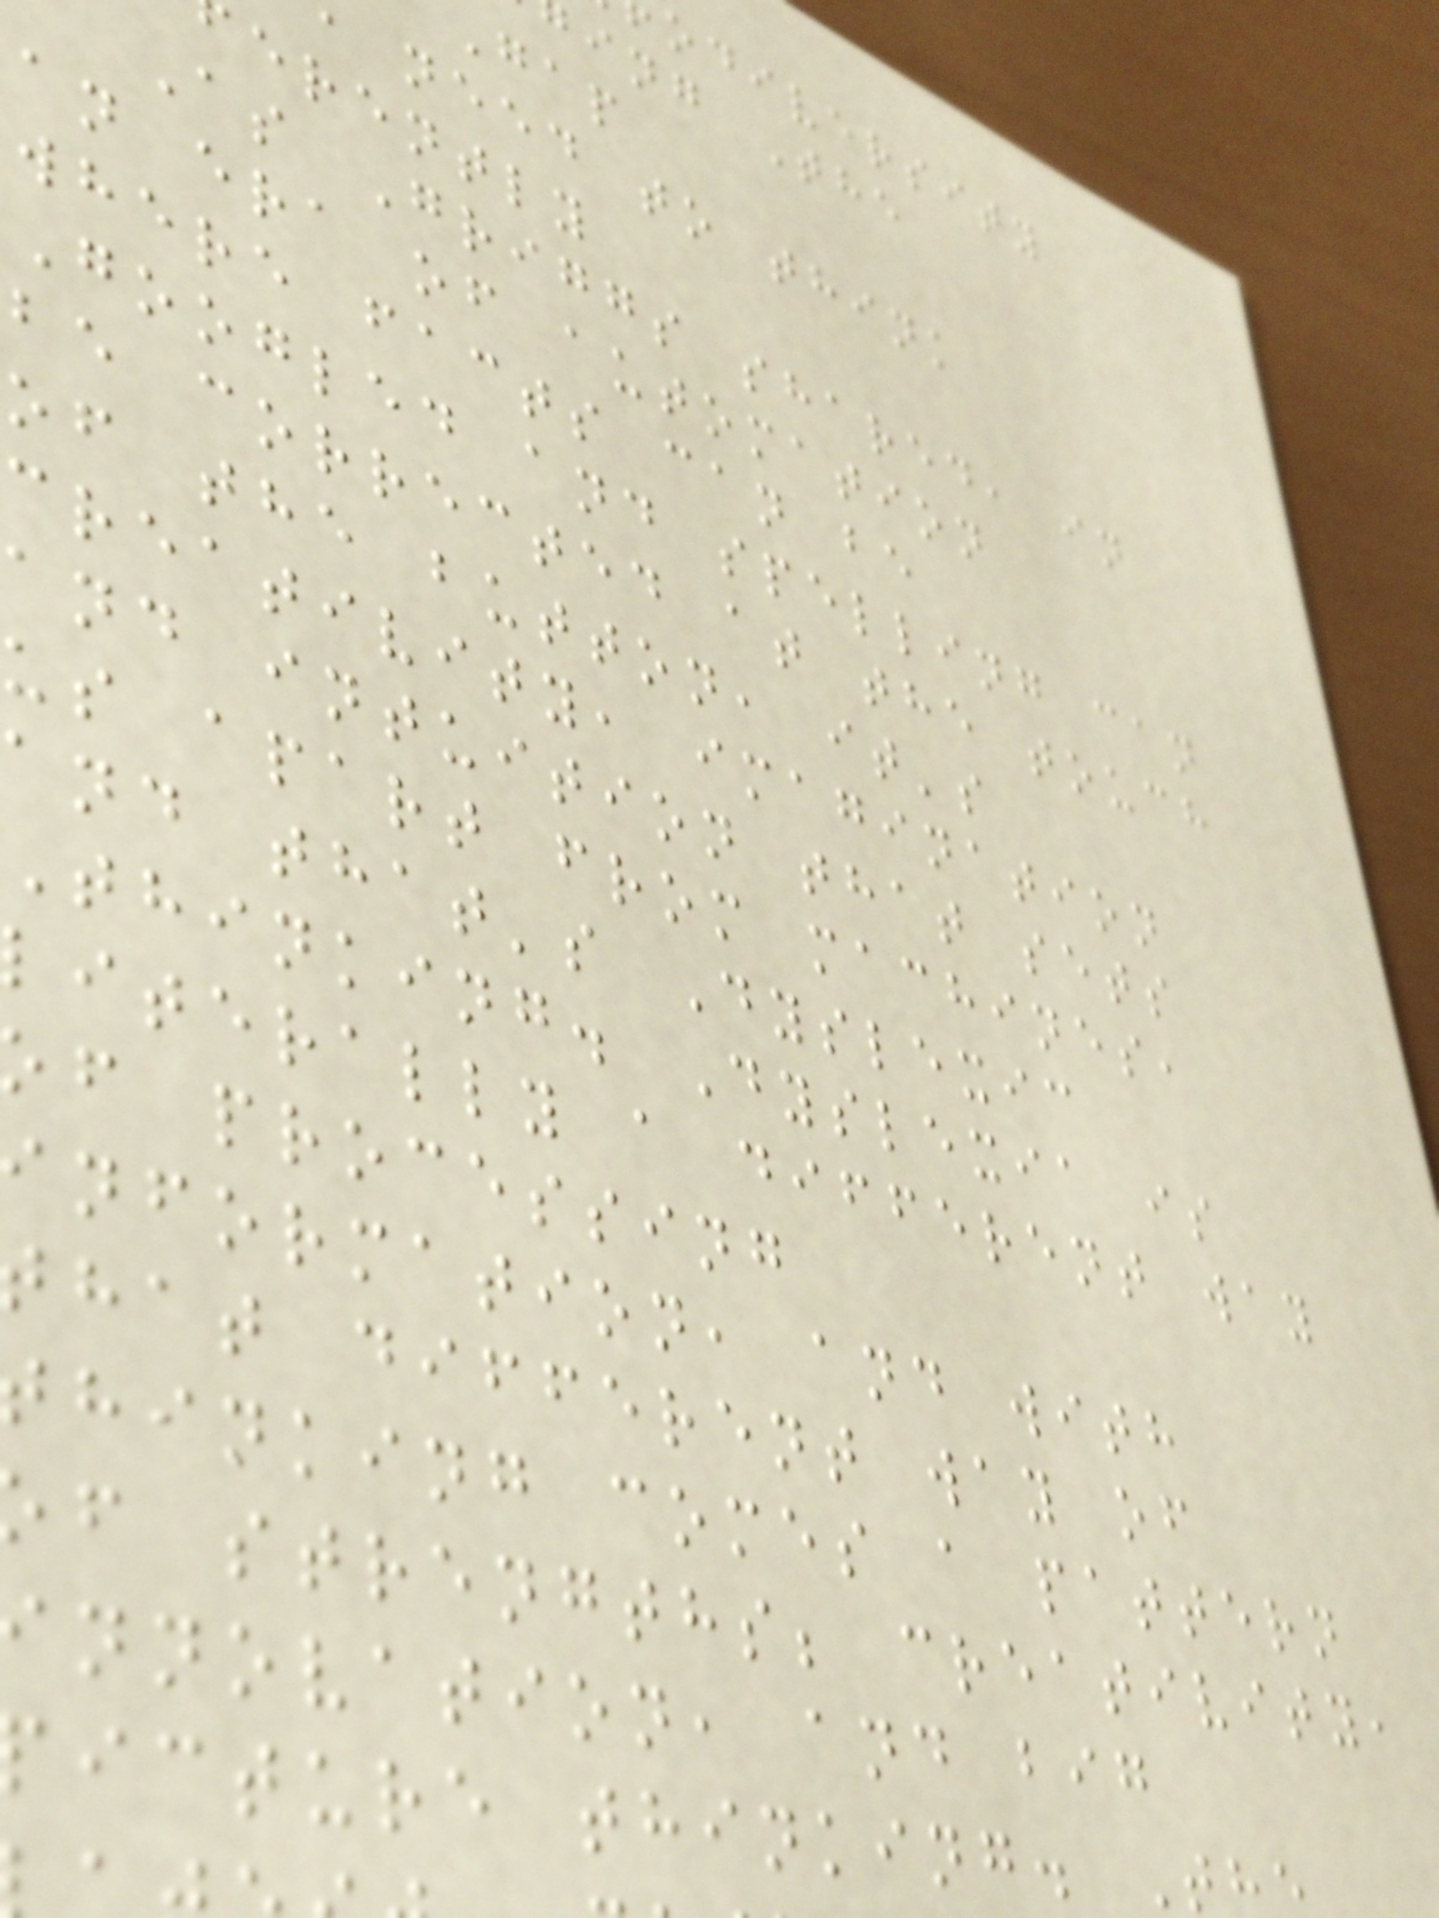odiversity
ing The
Gap
need to think
erently
As Griggs shared, in
an era of automation
where facts can be
Googled and spelling can
be corrected at the touch
of the button, it's
creativity, imagination
and intuition that sets
us apart from machines,
and that's Dyslexic
Thinking. Dyslexia is
literally a different way
of processing
nformation, and with
hat different way of
hinking comes a pattern
f strengths; creativity,
nnovation, and big
icture thinking. Th
